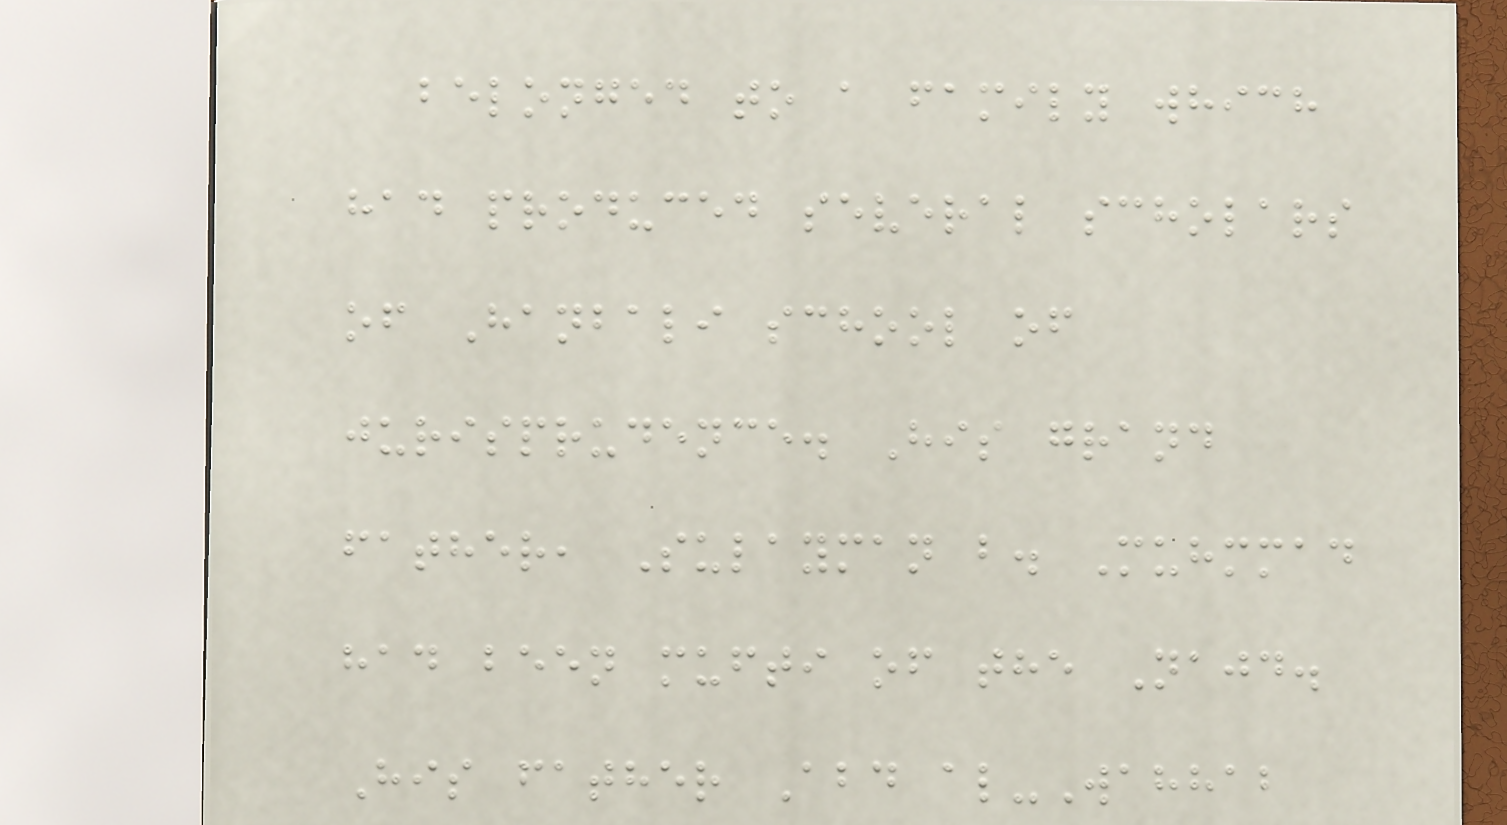belonged to a family which
had produced several scholars
of Hanbali school of
jurisprudence. His grand
father, Sulayman b. Muhmmad
had been mufti of the Najd.
His father Abd al-Wahhab
